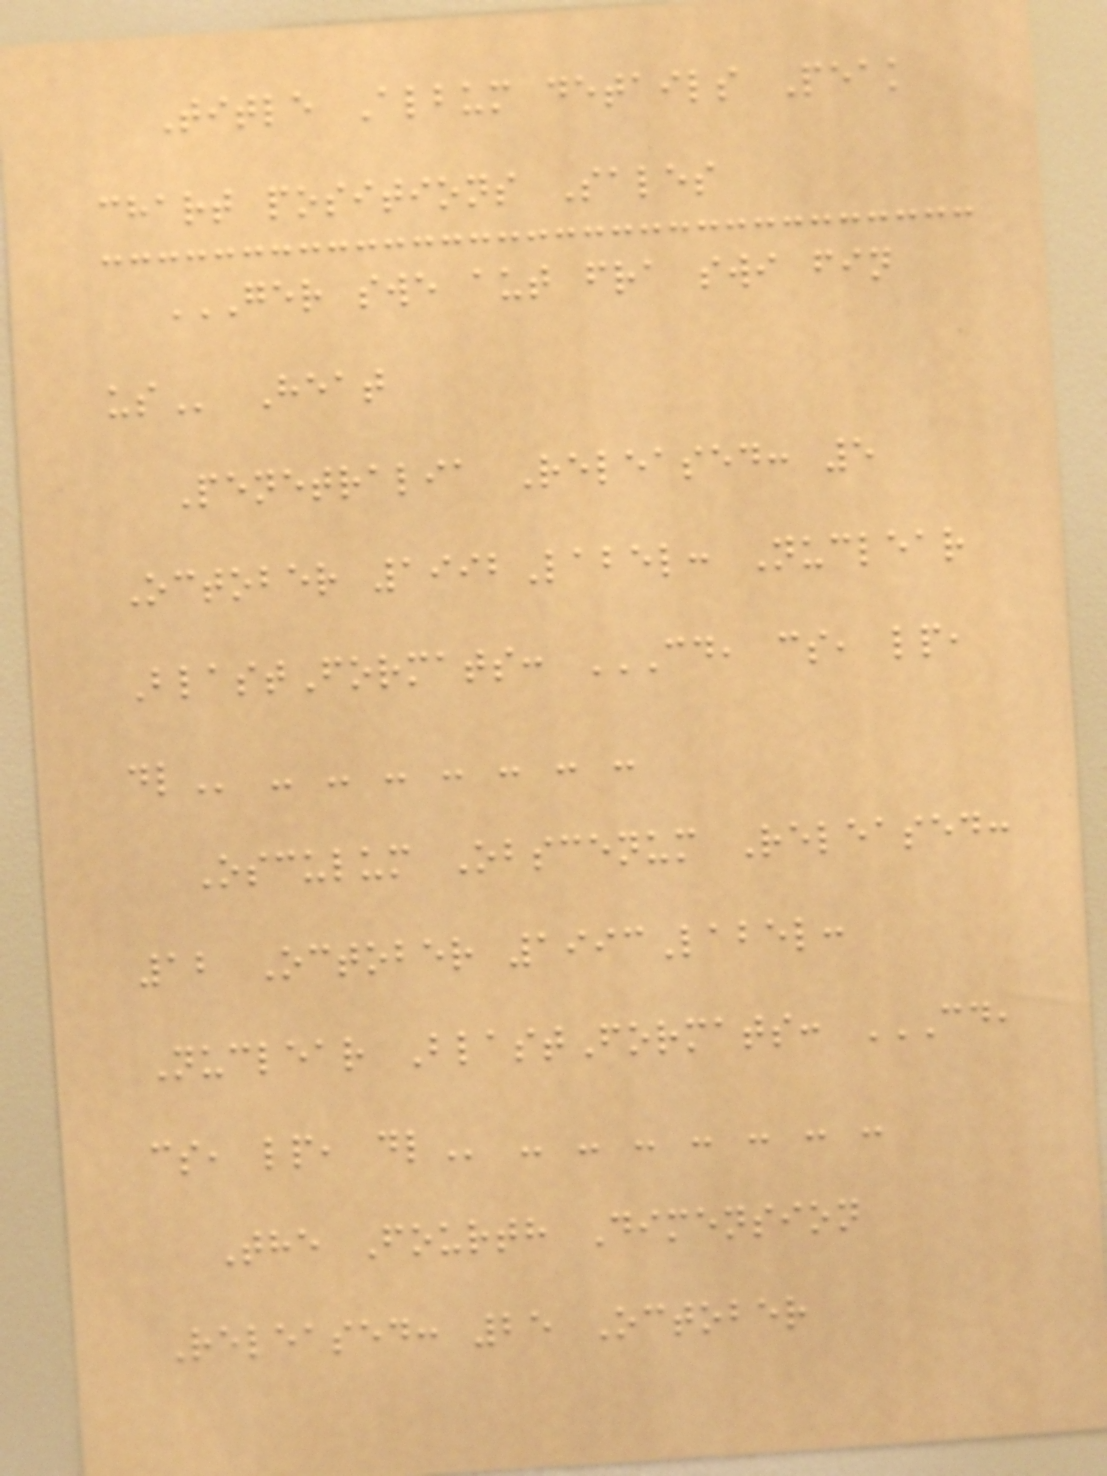Title Album details Peak
chart positions Sales
GER SWE AUT FRA SWI FIN
US Heat
Penetralia Released: 5
October 1992Label: Nuclear
BlastFormats: CD, CS, LP,
DL - - - - - - -
Osculum Obscenum Released:
12 October 1993Label:
Nuclear BlastFormats: CD,
CS, LP, DL - - - - - - -
The Fourth Dimension
Released: 25 October
